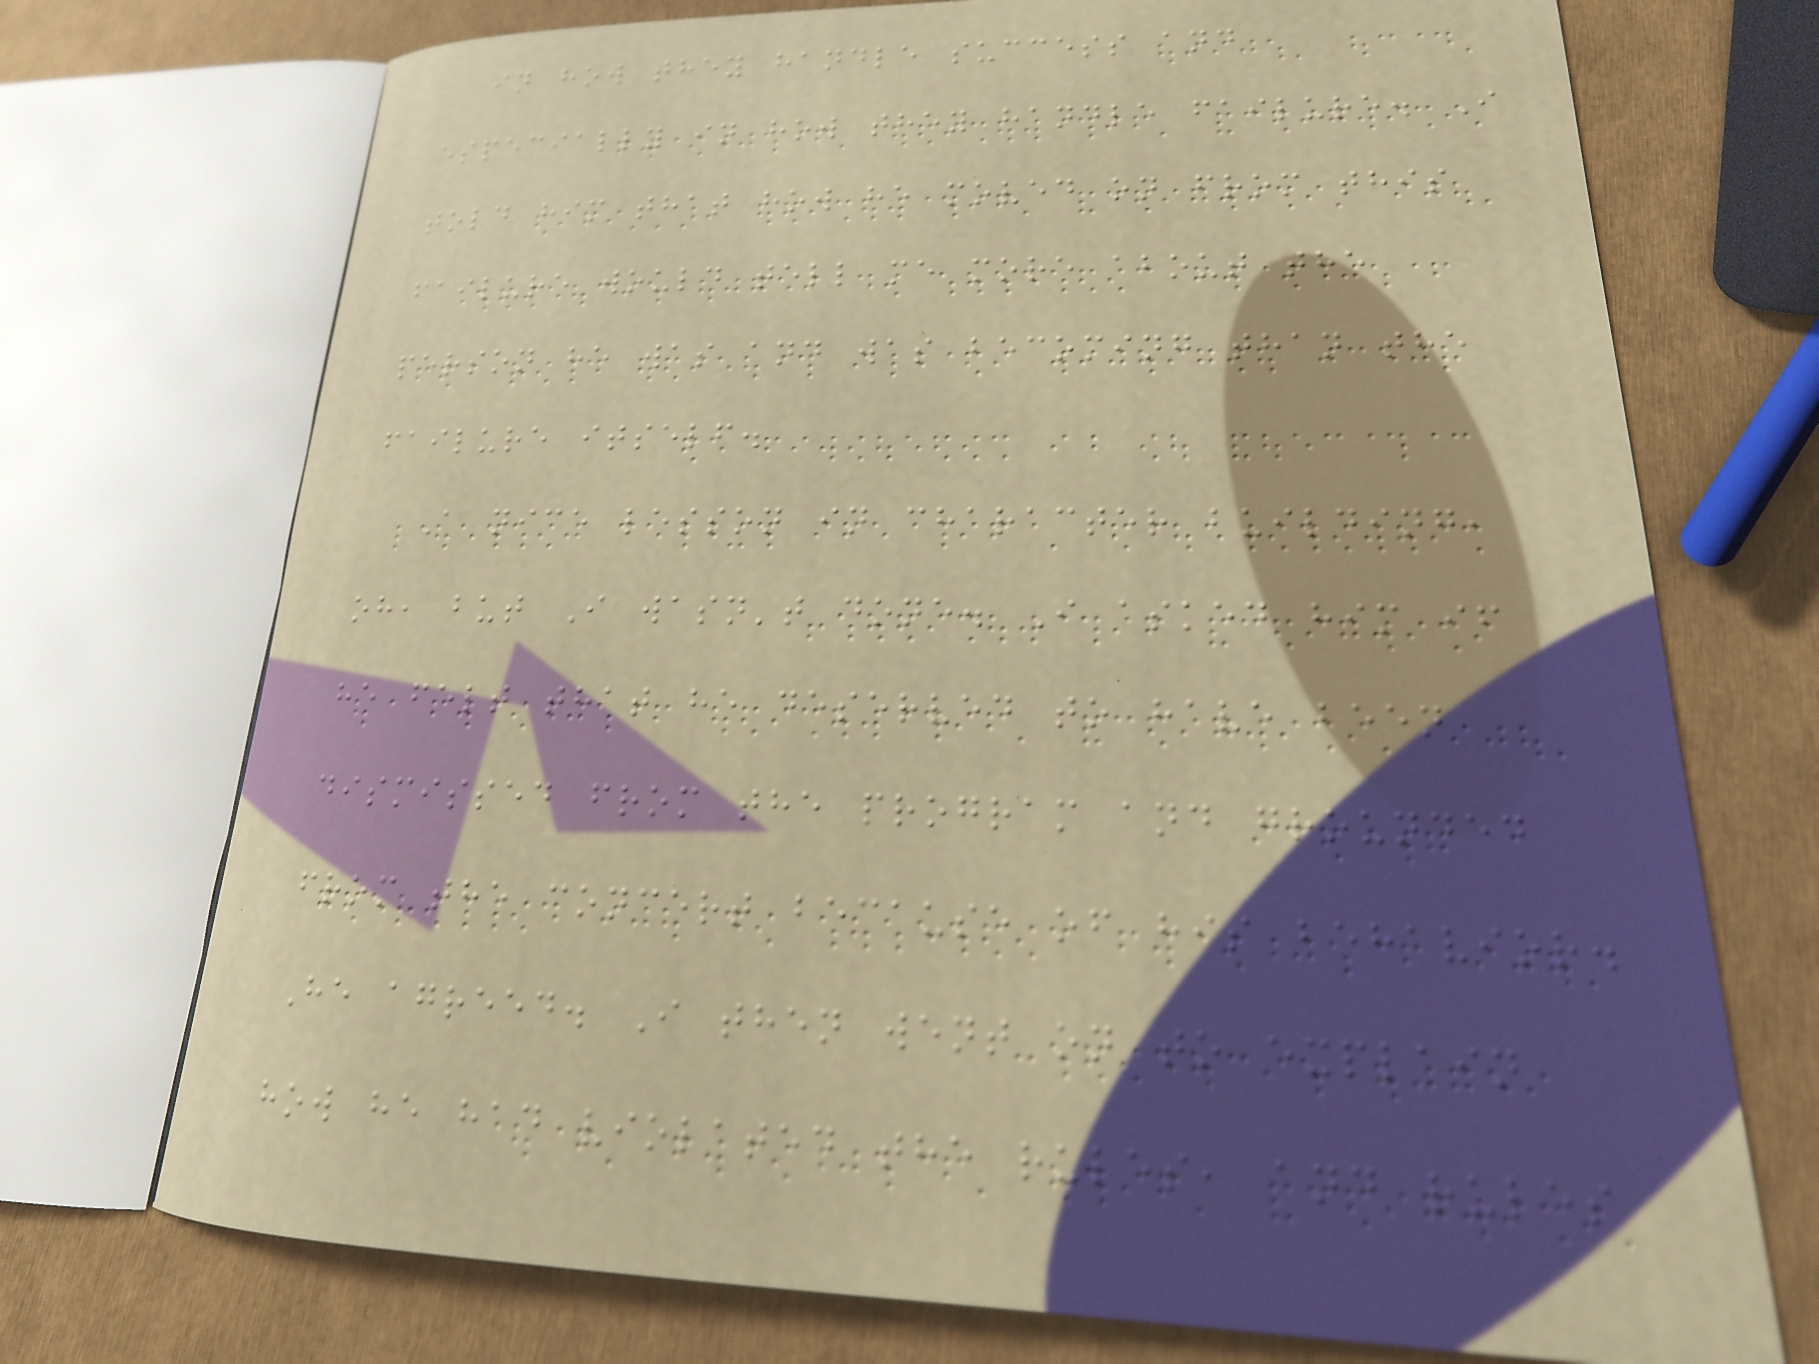in how they handle success and
especially in how they handle failure. I
told him that how he moved on from this
failure would tell me more about the
person he was and was becoming than the
failure itself.
A nice lesson in character building,
oh, but I wasn't done. I asked him if
he felt that he deserved to have been
dismissed from the program and grounded
from the concert because of his behavior.
He agreed. I then went on to explain
how he had violated the rules, and rules
